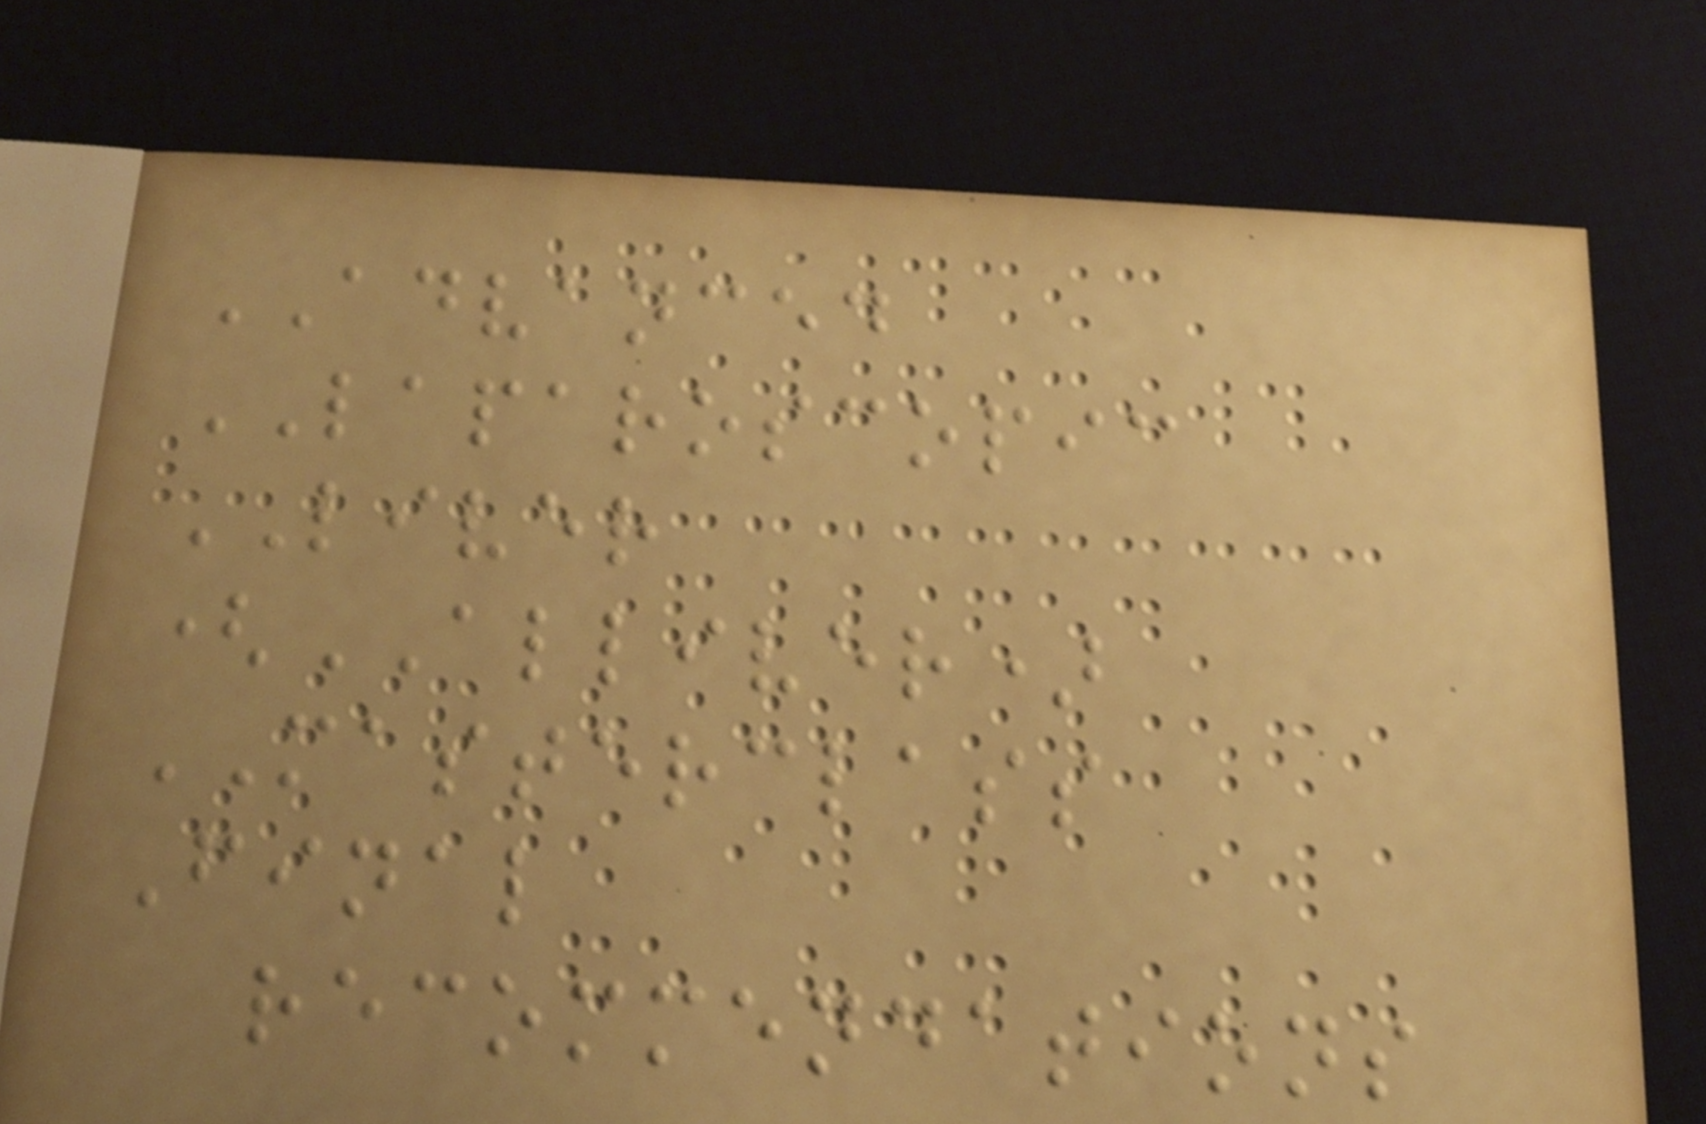ADVANCED
LAPAROSCOPIC
LIVER
(ALLIVER)
MASTERCLASS
Final
recommendations
